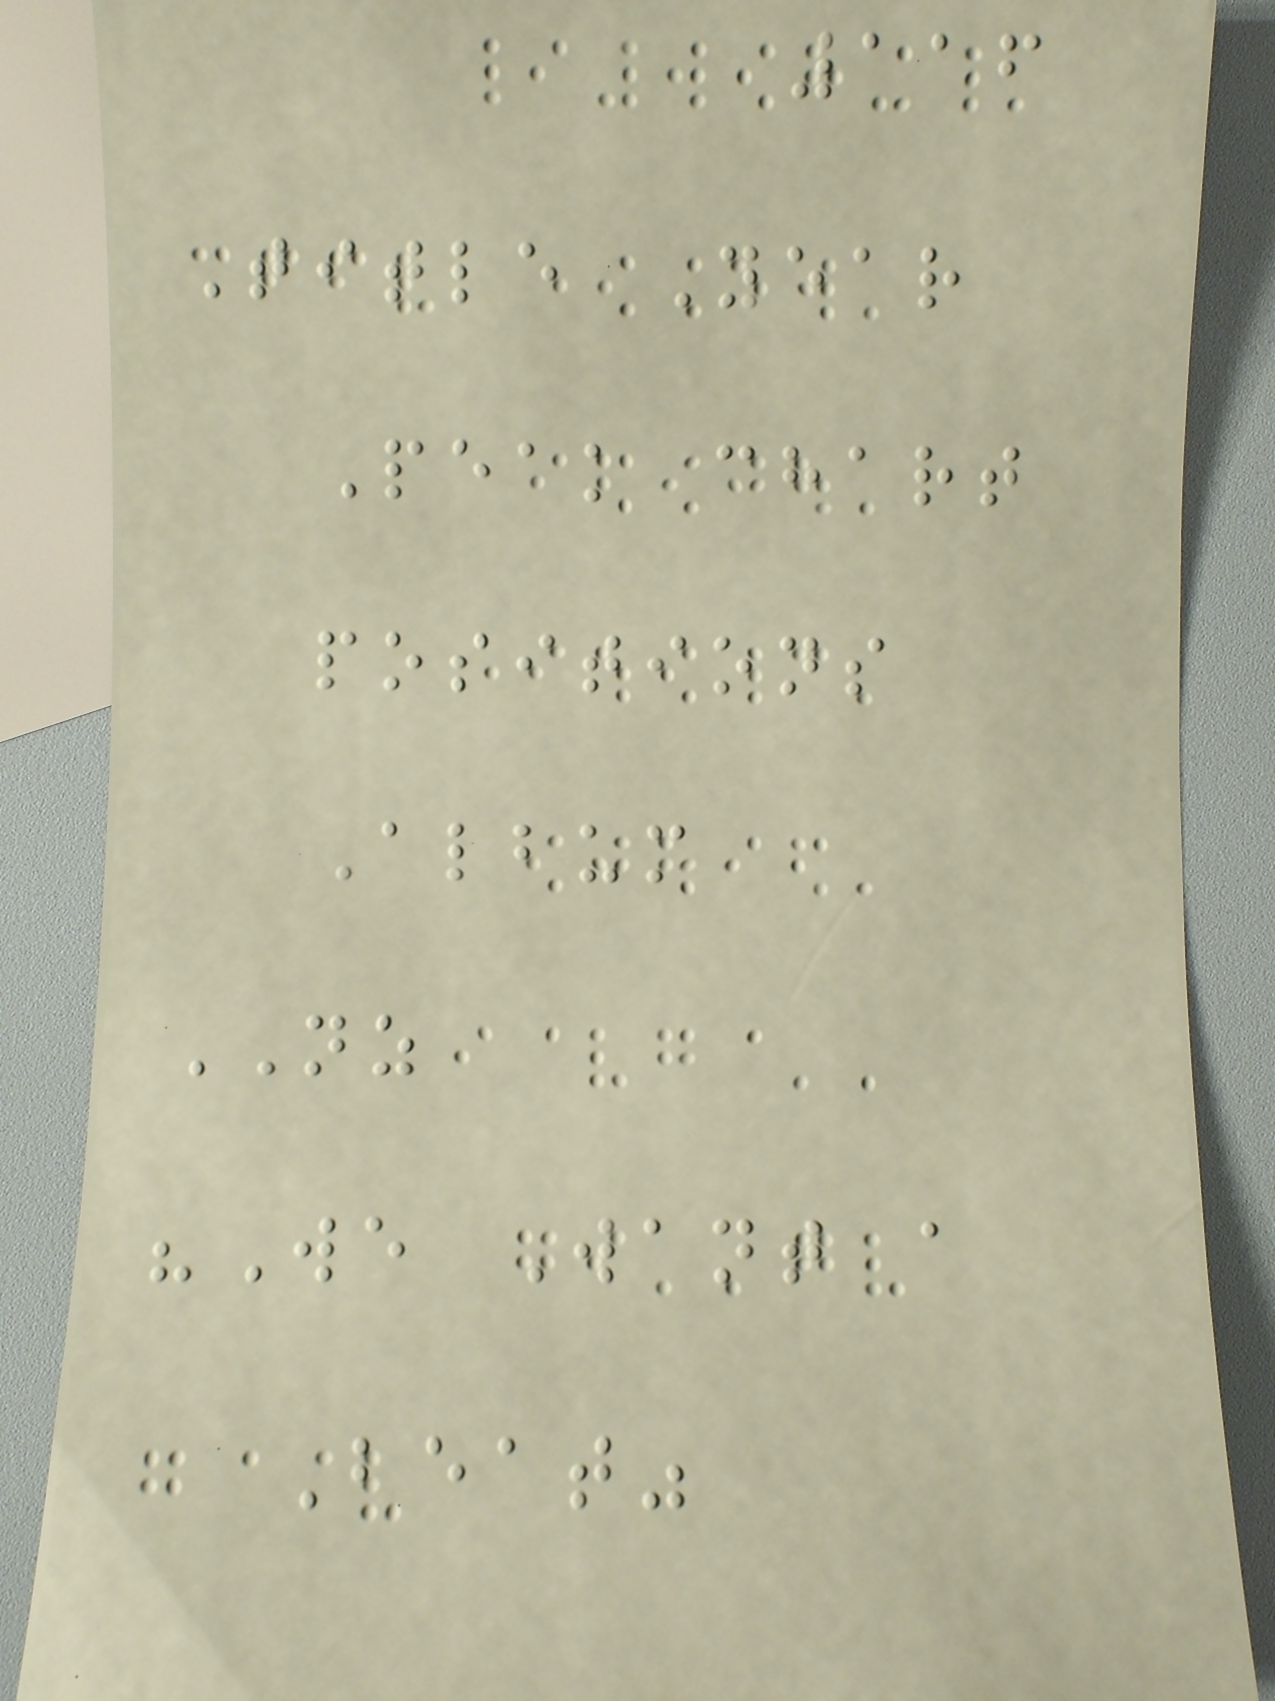116
Title Year
Peak chart
positions
Album
NZ
"We Want a
Beat"
